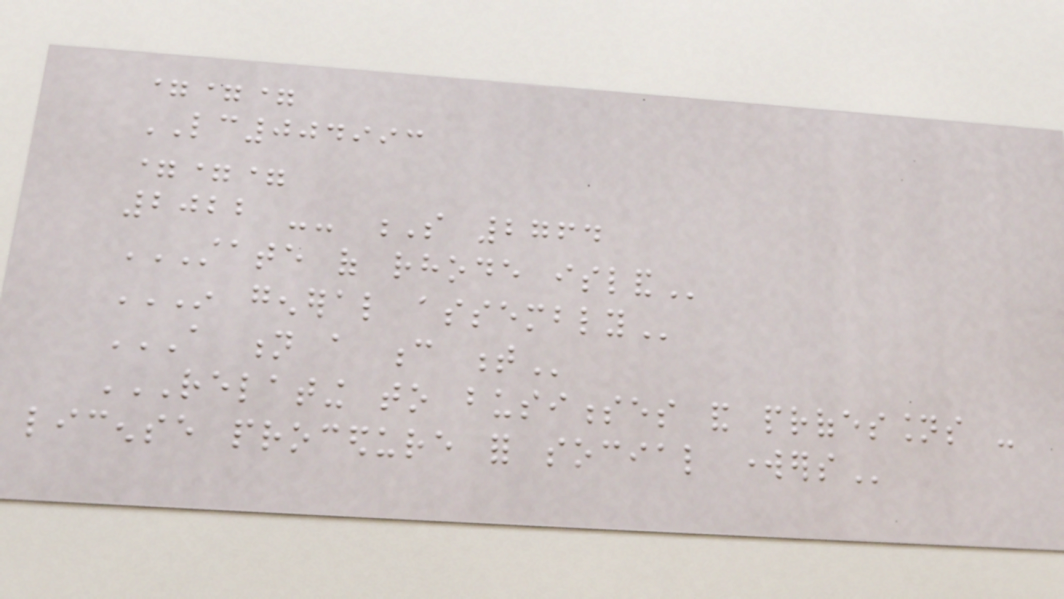===
LC004993
===
2022 -- S 2764
STATE OF RHODE ISLAND
IN GENERAL ASSEMBLY
A N A C T
RELATING TO BUSINESSES AND PROFESSIONS -
LICENSE PROCEDURE FOR SOCIAL WORKERS
